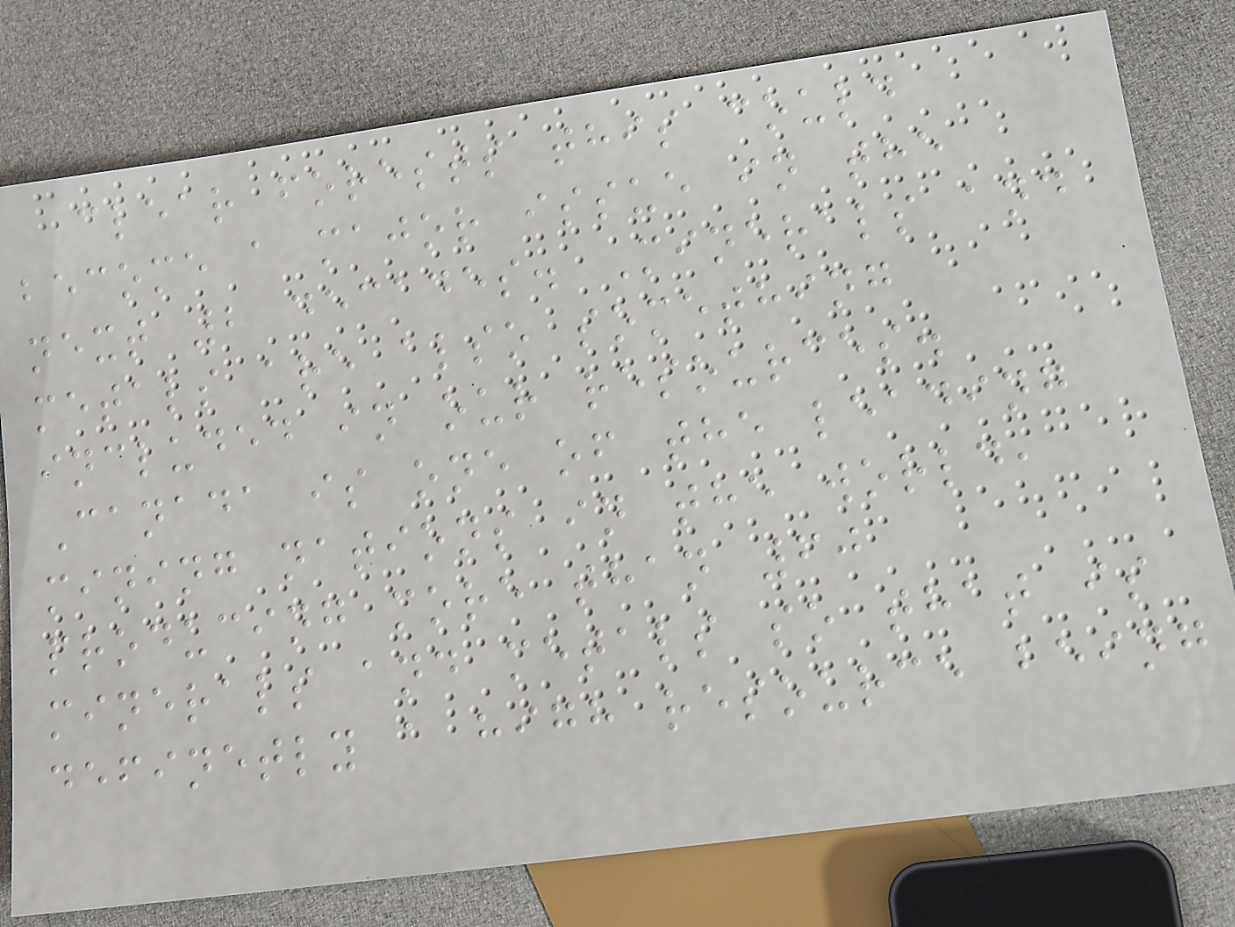clear forests this could
become a major issue in the
next 2 decades. Minerals and
metals are also something
included in our resources.
Canada is one of the leading
mining nations in the world,
producing more than 60
minerals and metals so that is
definetly a high resource being
